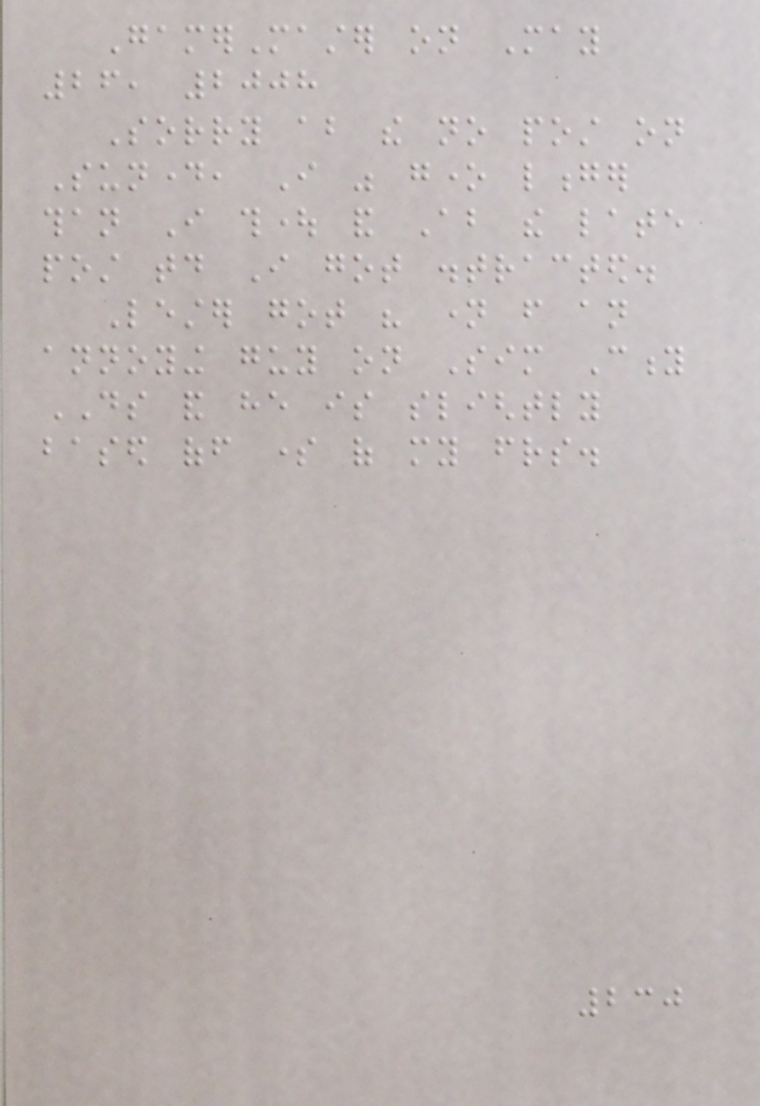GamerMaster on May
26, 2008
Sorry about the no post on
Sunday, I was gone longer
than I thought and About the late
post today I got distracted.
Lester got his name from an
annoying guy on Sim City
DS and he is slightly
based off some of my friends.
230
